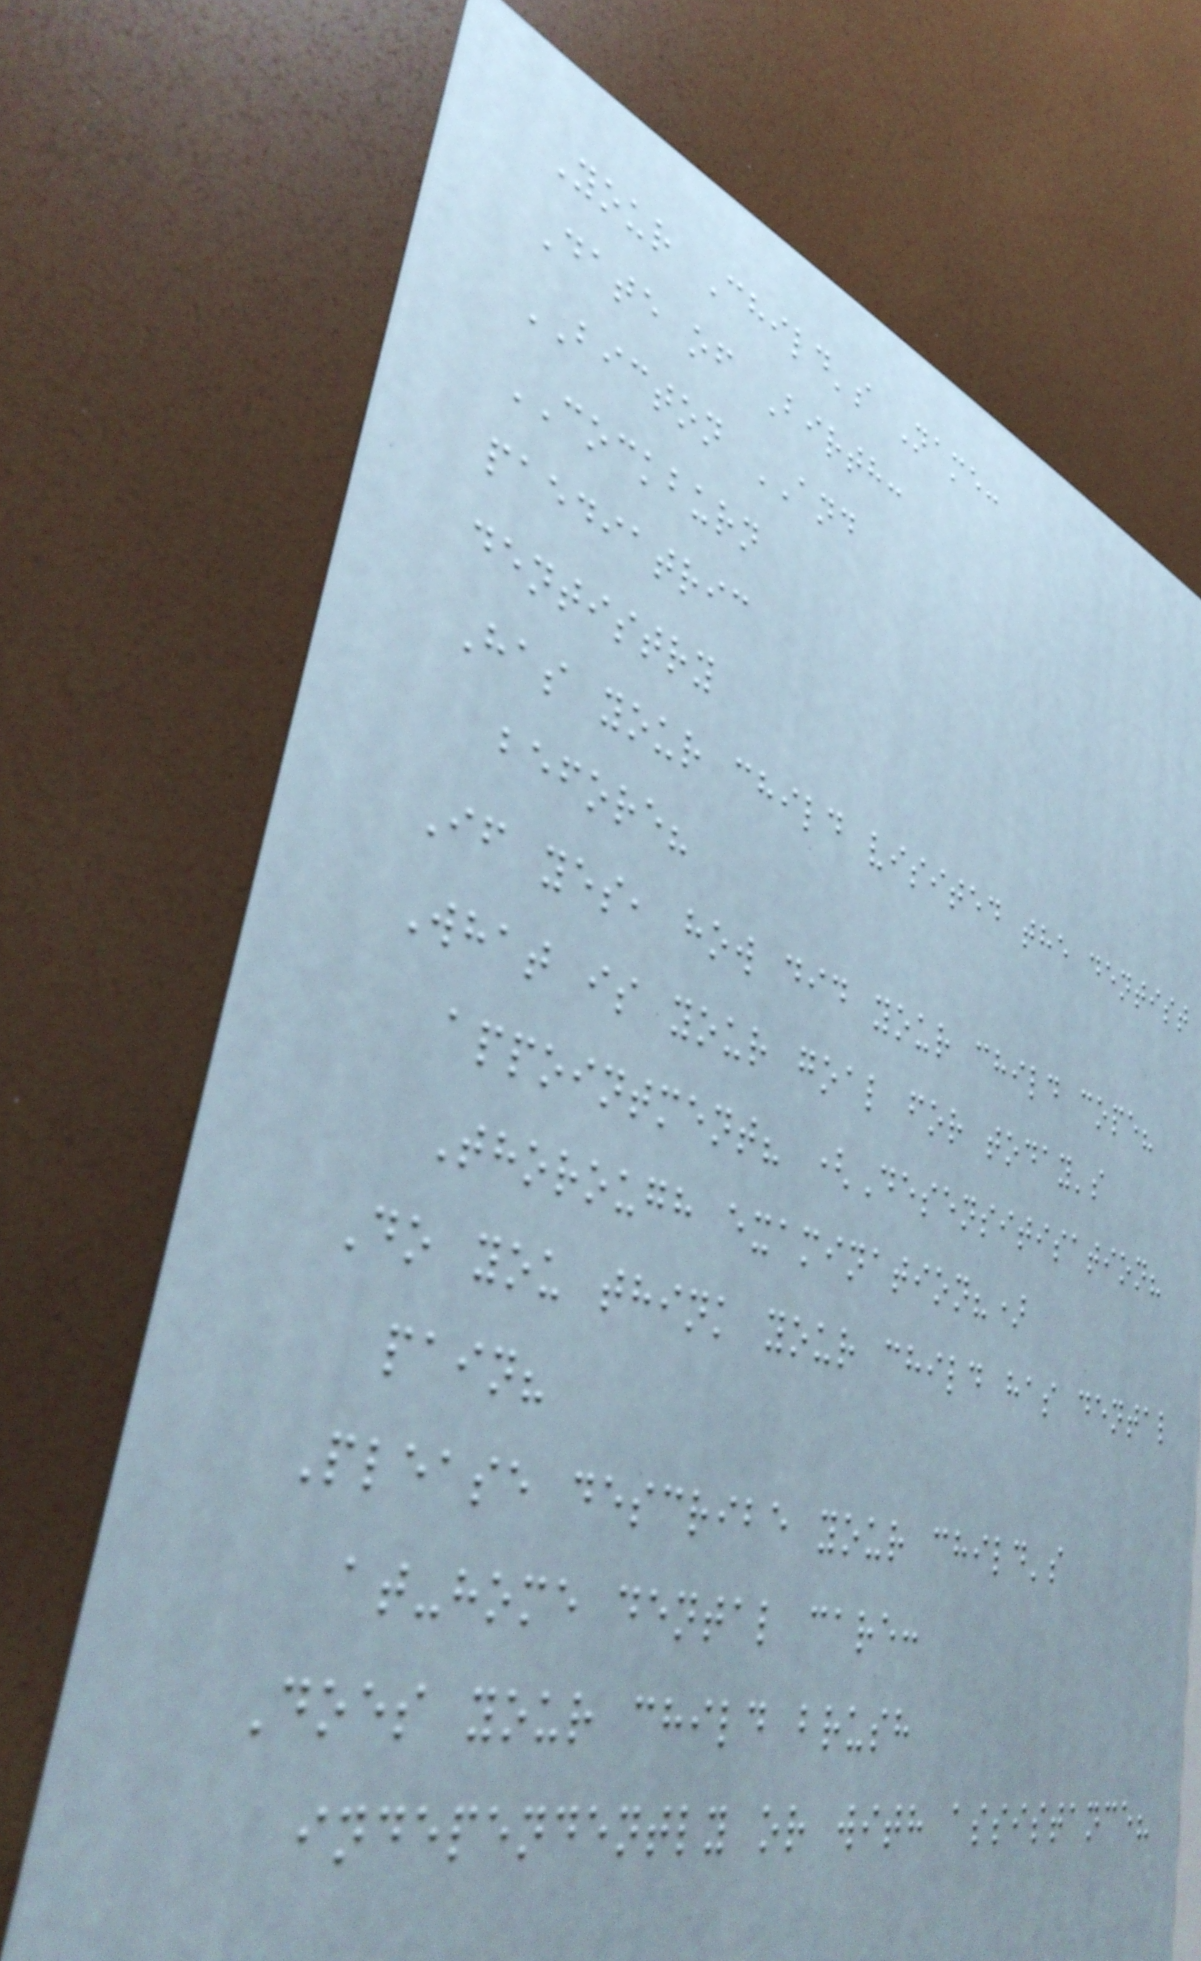Your Child's Name:
Date of Birth:
BICTON AND
COCKBURN
paediatric
dentistry
Has your child visited the dentist
before?
If yes, how did your child cope?
What is your goal for today's
appointment? (Desensitisation?
Thorough examination?)
Do you think your child has dental
pain?
Please describe your child's
at-home dental care:
Does your child brush
independently or with assistance?
